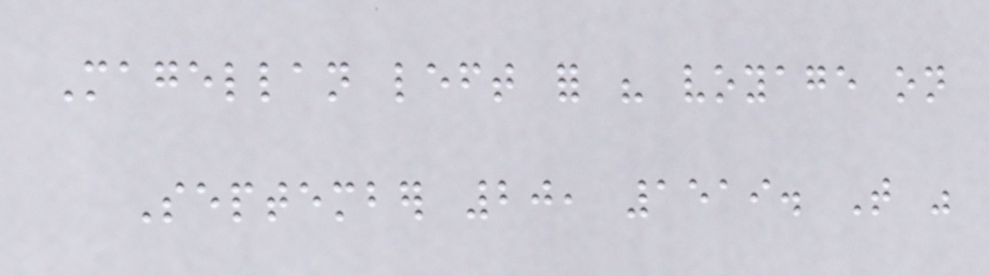Magellan left for his voyage on
September 20, 1519. That was
